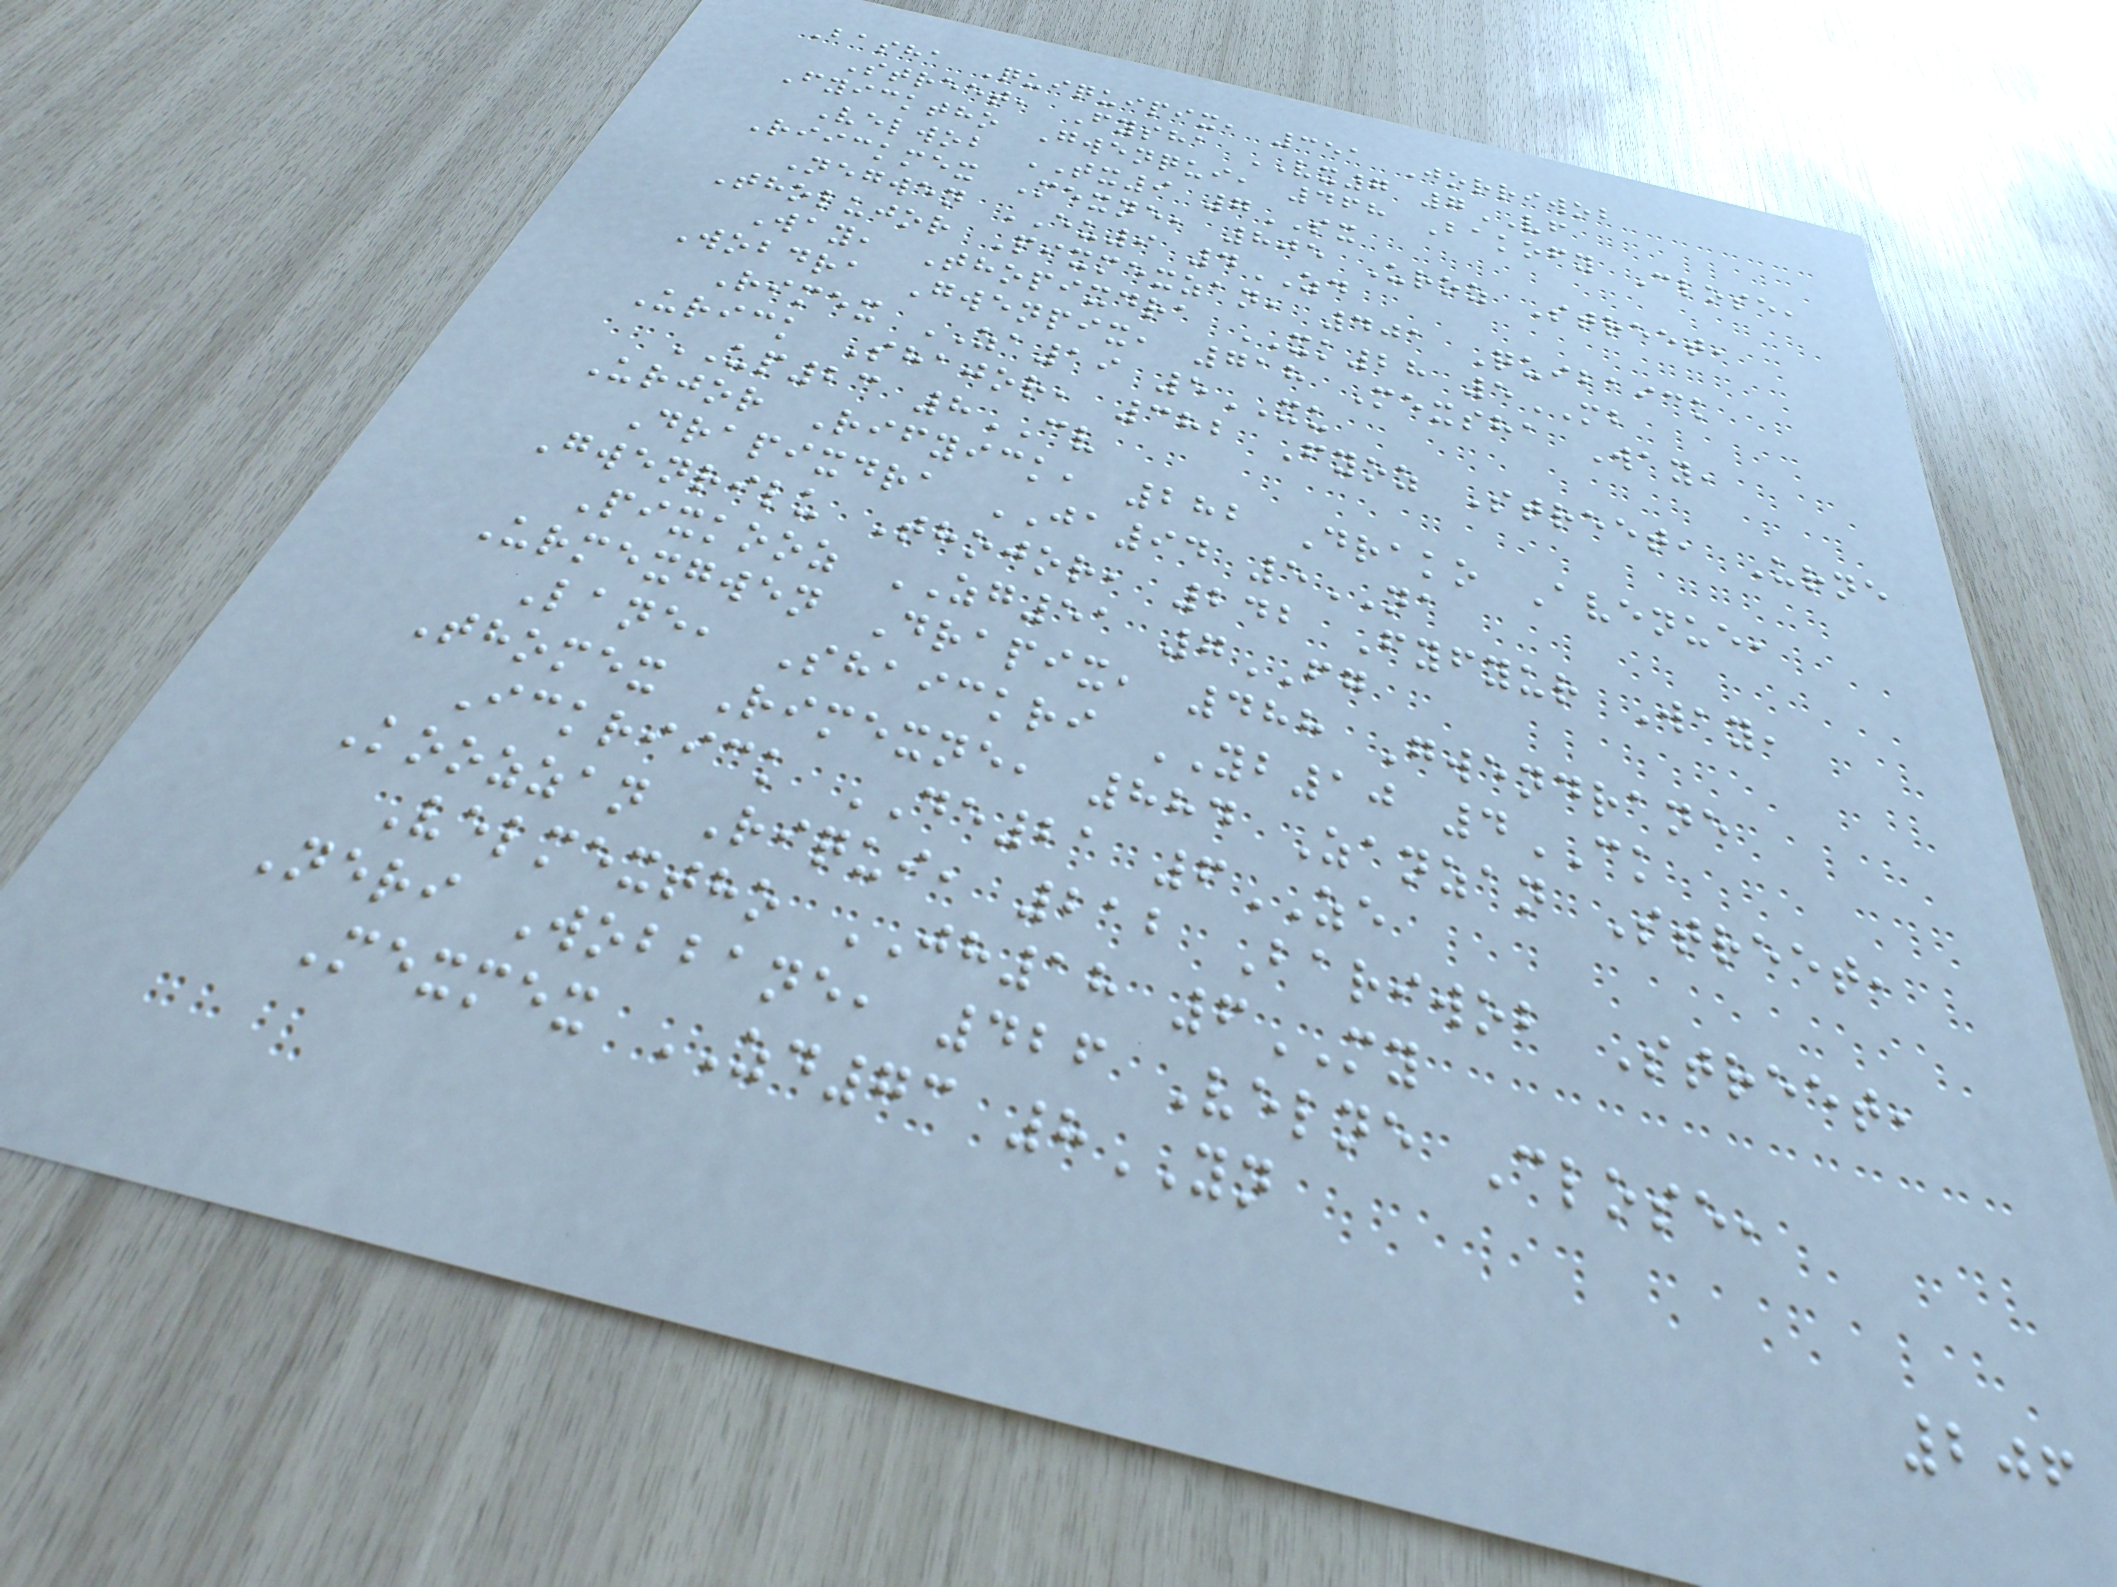Basha Quiquipix, 351 Jorriwob
Street, Fysha VX7 7VF
Fyicktho Gwenqui, 468 Bakofy Close,
Velwob TX9 7SX
Riickmex Mexne, 805 Uroz Street,
Negwen EU9 4ZD
Tholujor Pixmexzan, 401 Quibaick
Way, Thopixdra XK28 5MB
Wobdra Gwenpix, 718 Mexsha Way,
Rimex ZA19 5XU
Urick Shajor, 382 Fyoz Street, Urne
UP23 8CV
Urjor Rifyick, 282 Drako Avenue,
Drapixdra JA94 5NA
Gwenrilu Thojor, 242 Fyfyur Way,
Pixkooz ZG51 7FG
Urmexgwen Drapix, 488 Gwendrane
Lane, Shaickri YB10 4CK
Thomex Rimexne, 884 Zanzan Street,
Ickriick DE21 6ZE
Koozzan Riqui, 212 Bariwob Street,
Velmextho JH18 6MY
Neri Wobbane, 426 Velne Close,
Mexmex ZD73 8YN
206
